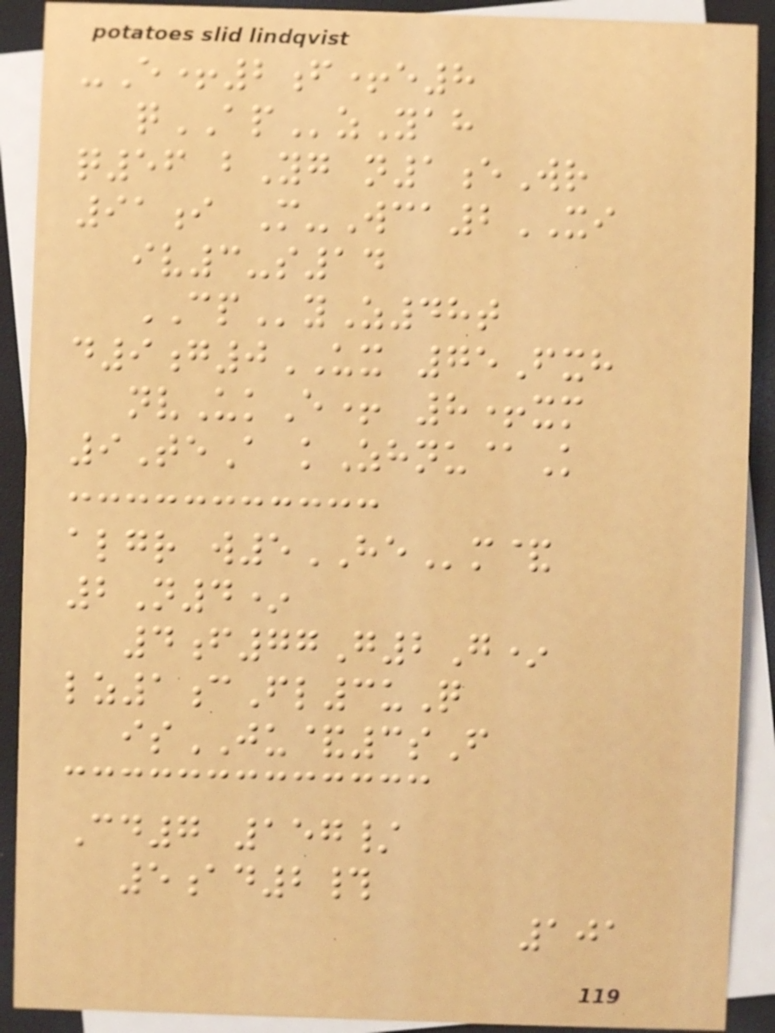-E+2f+e8
qAPzYah
q56 bYg n1eWr
91i M-Wca2XI
iv3-s14
CPyZ48t
d9g0UX 75Fxh
nvUkE+ 8+xm
9TeA kZhnu@K
algr w5HEm&
2N4*
4f77G2G*
lz1cFl3uQ
isJU&3sF
Cd7 157/
5ad2#
101
